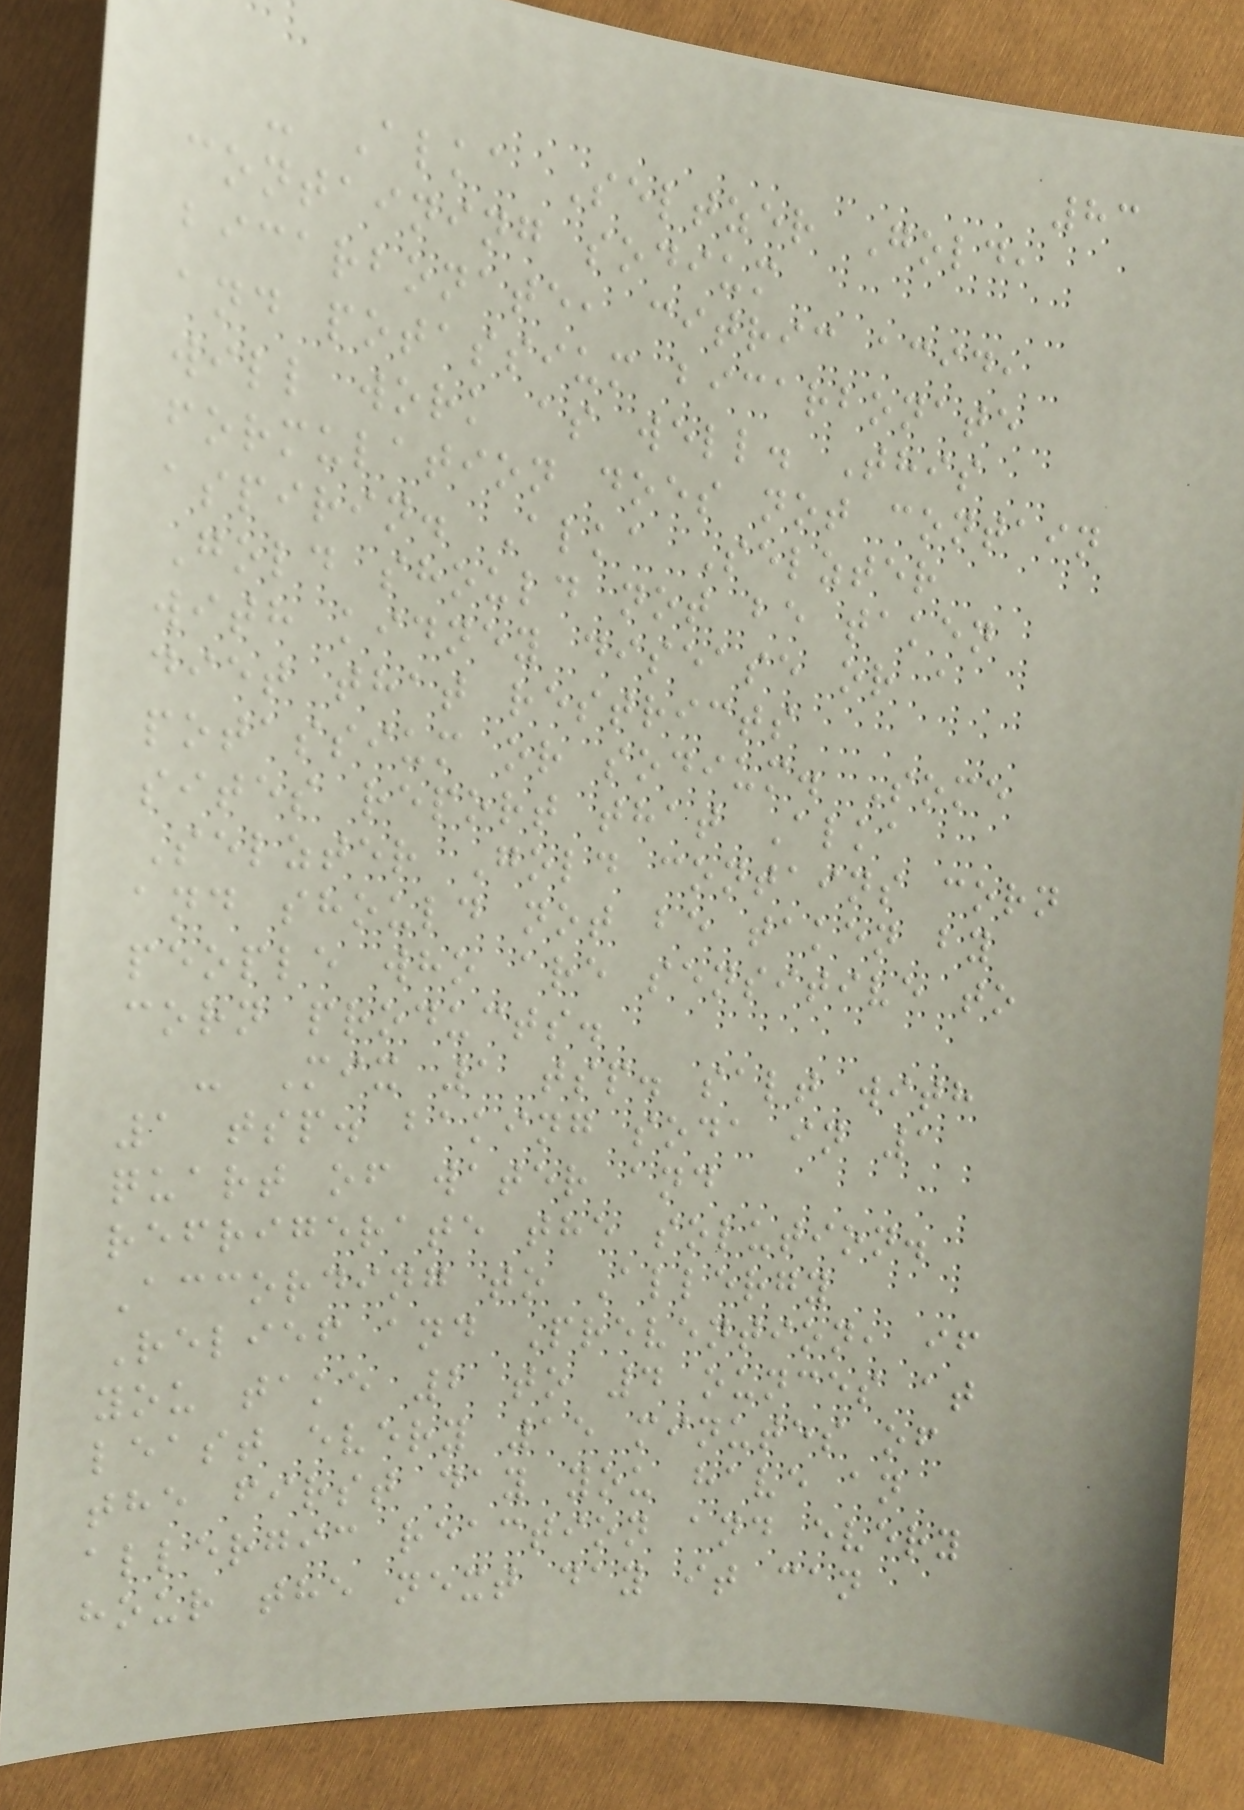83
- Alka Seltzer Gold,
containing sodium
bicarbonate, citric acid,
and potassium bicarbonate
will work as well. This
formulation does not contain
aspirin. Alka Selzter
Gold should not be taken
with kidney disease or a
diet that restricts
potassium or sodium. Some
sites report that Alka
Selzter Gold contains corn
and should not be taken by
people who are sensitive to
corn products.
- Mix 1 tsp. salt with
1 tsp. baking soda in 1
quart of water and
refrigerate the solution.
According to Allergy
Relief and Prevention, if
you take 2 to 4 ounces at
least every 15 minutes of
the first day you have an
allergic reaction and every
hour the next day it can
